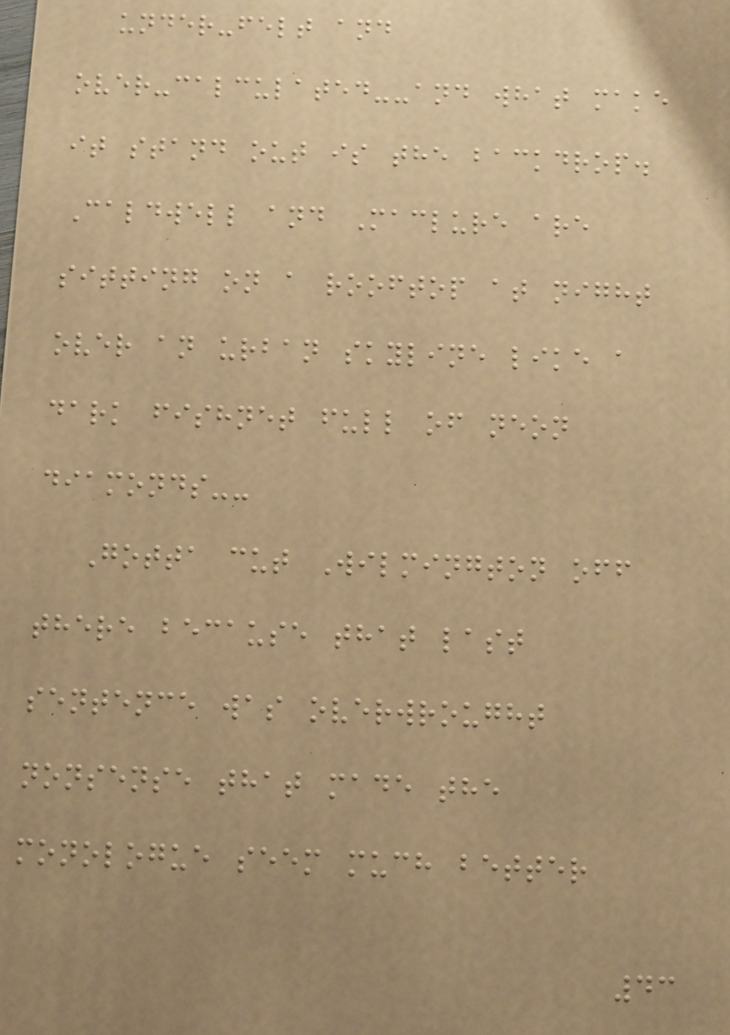under-felt and
over-calculated--and what make
it stand out is the backdrop.
Caldwell and Maclure are
sitting on a rooftop at night
over an urban skyline like a
dark fishnet full of neon
diamonds--
Gotta cut Wilmington off
there because that last
sentence was overwrought
nonsense that made the
monologue seem much better
43
